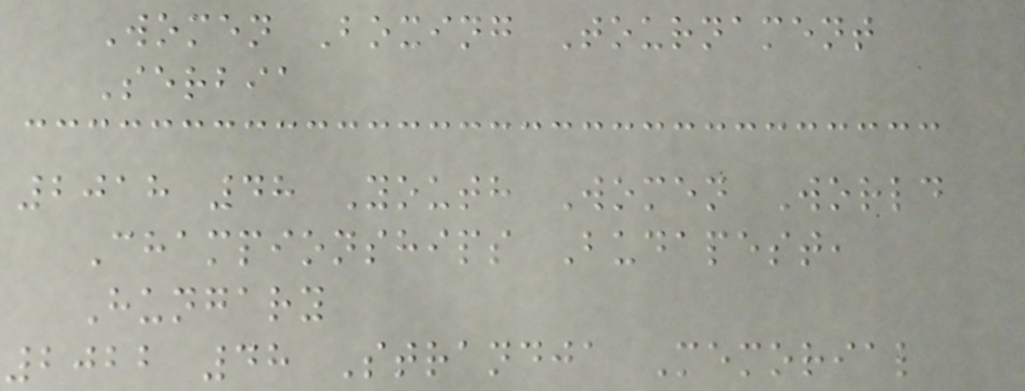Women Boxing Tournament
Serbia
2018 48 Youth Women World
Championships Budapest,
Hungary
2022 48 Strandja Memorial
